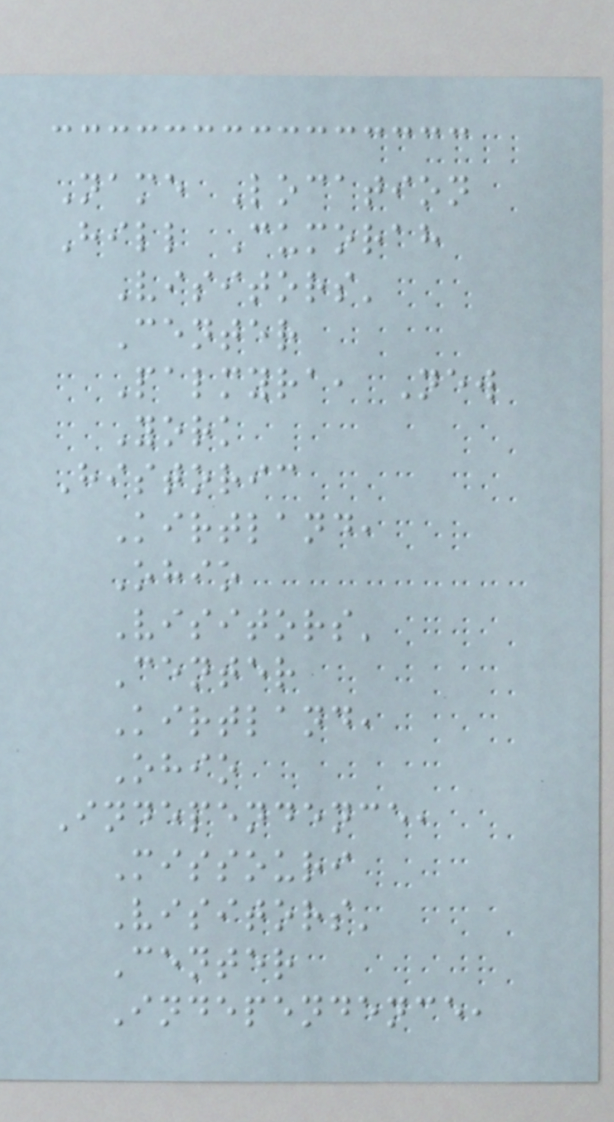Name Location
Hill Cumorah
Visitors'
Center
Palmyra, New
York
Historic
Kirtland,
Ohio
Visitors'
Center
Kirtland,
Ohio
Independence,
Missouri
Visitors'
Center
Independence,
